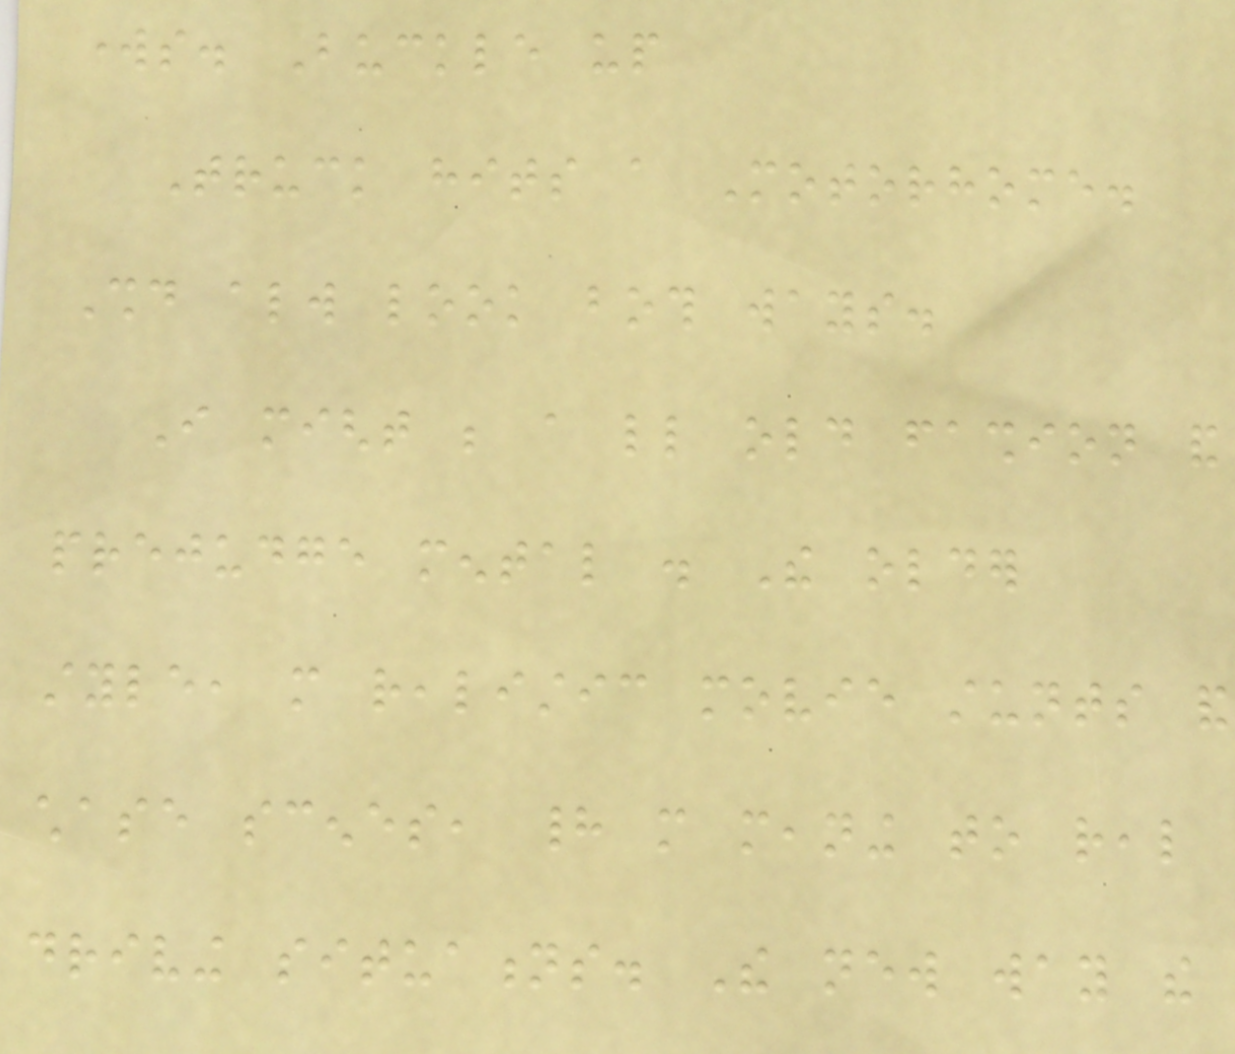works. Buckle up
Truck hits a Motorhome.
Should always look both ways.
I might be a little old fashion and
prejudge mental . The older
style, more realistic movie stunts and
chase scenes, had more meaning to real
driving situations. The new way the
